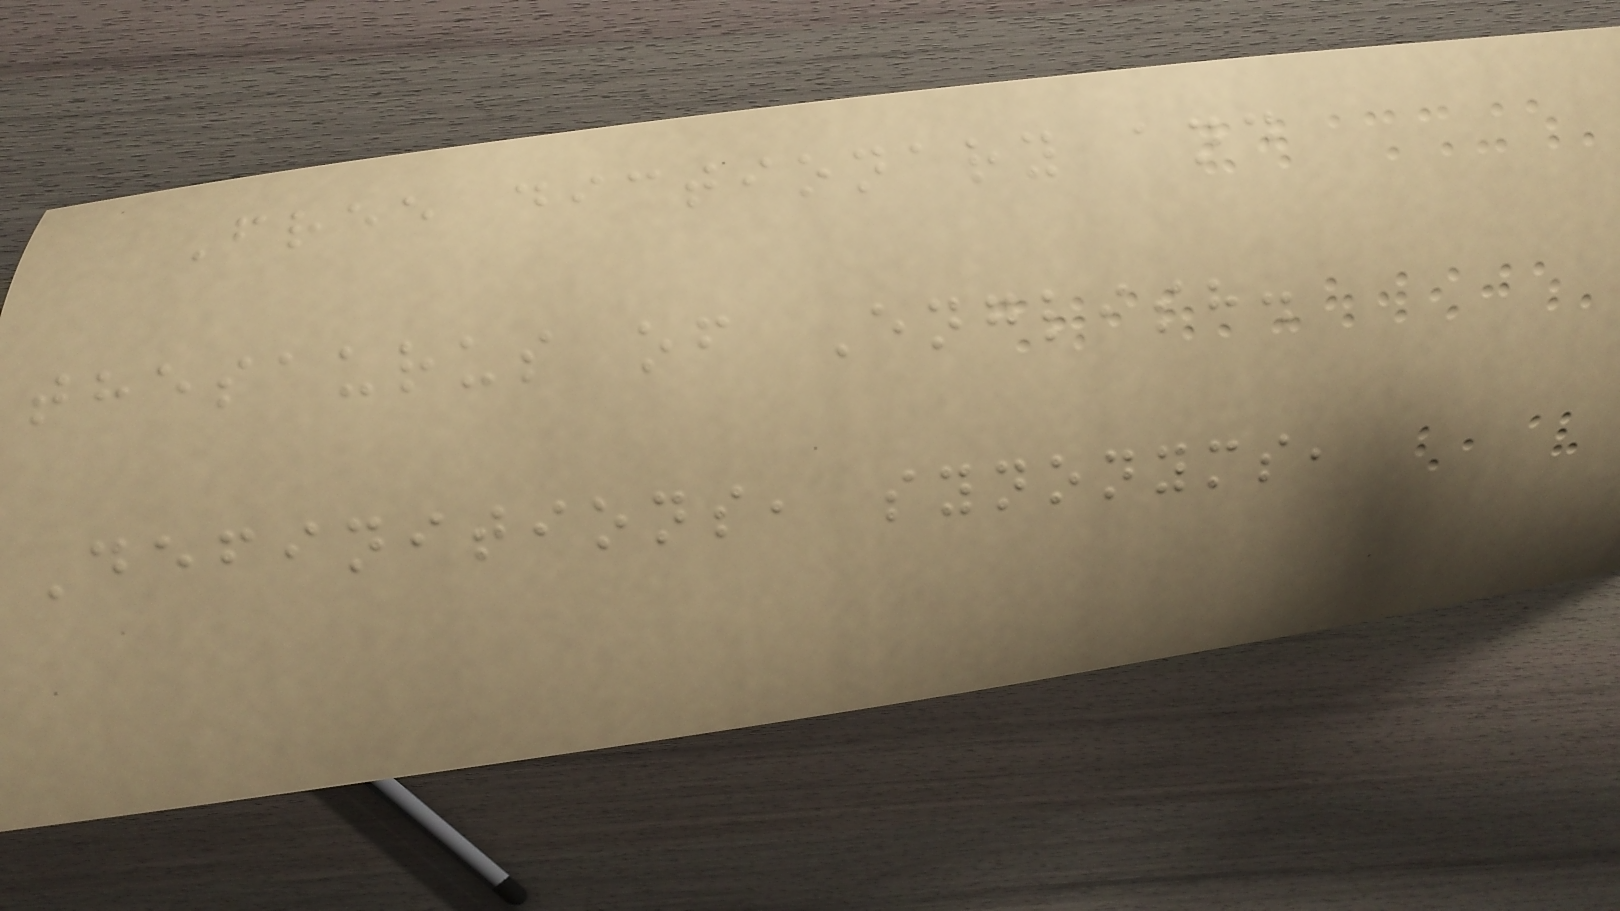Free dictionary and
thesaurus of English.
Definitions, synonyms,
